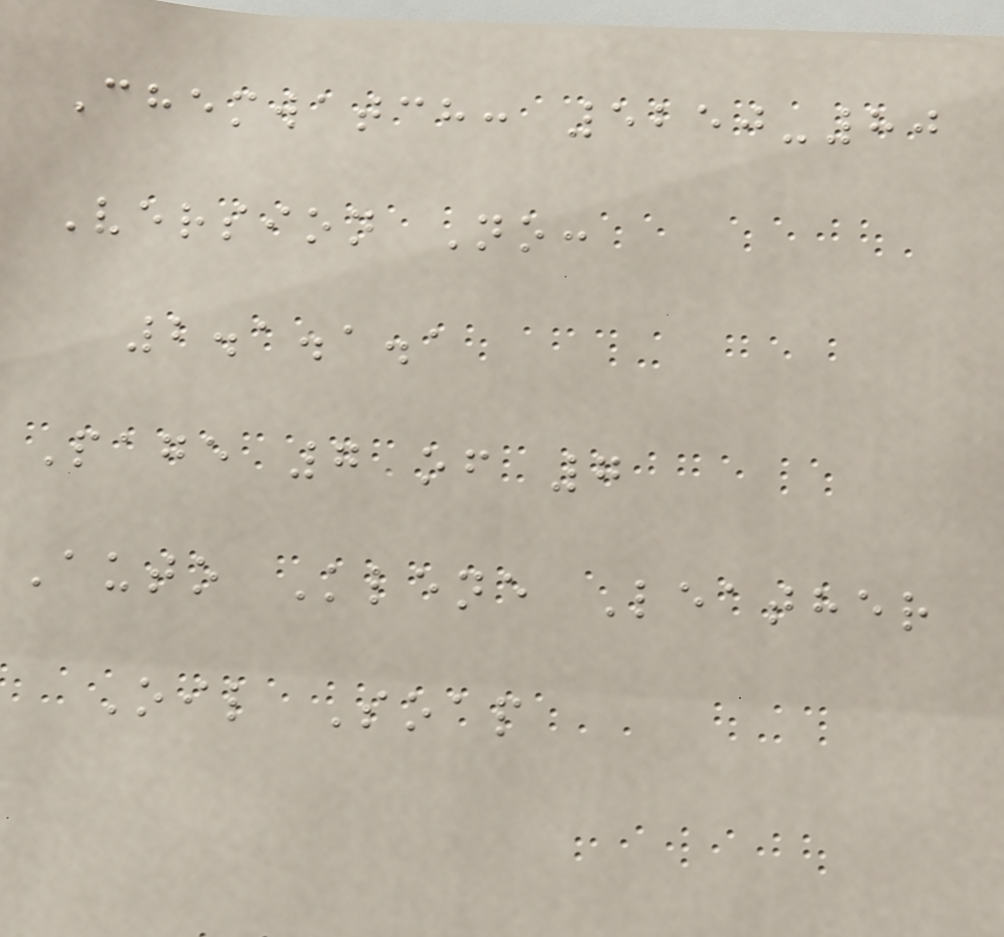Chemwatch: 5250-80
Version No:
2.1.1.1
Page 7 of 7
Auto Klene Leather
Oil Soap
